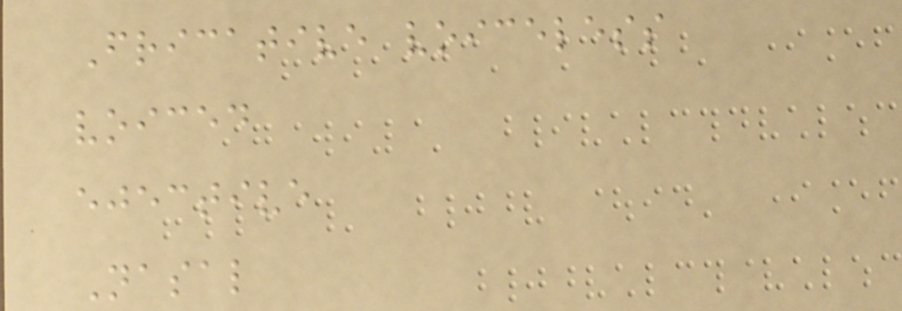Fricative voiceless
voiced
ejective
Nasal
